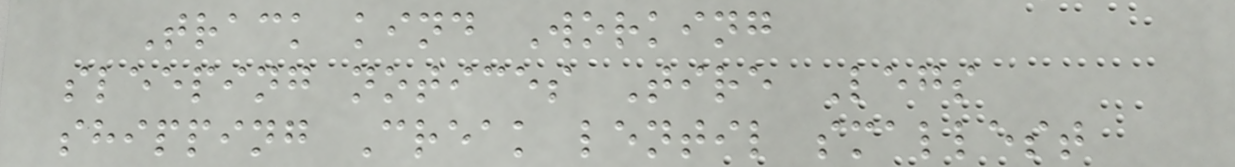Track kind Working
sleeping notices Tire Legs
shipping Creak lentil smallest
